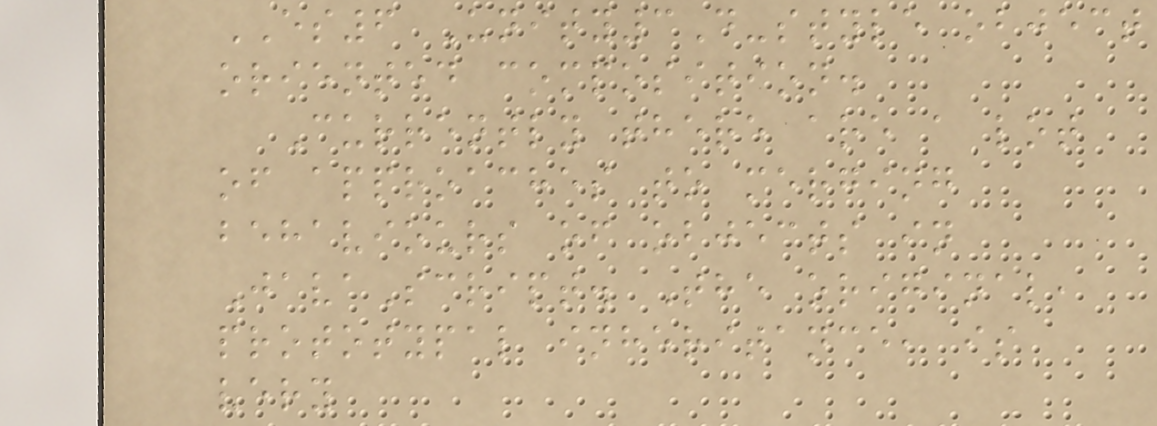ES6 Unity3D-style object
oriented composition.
Currently there are a lot
of approaches to merging
behaviours of objects in
JavaScript. The original,
prototypal inheritance, is
very
